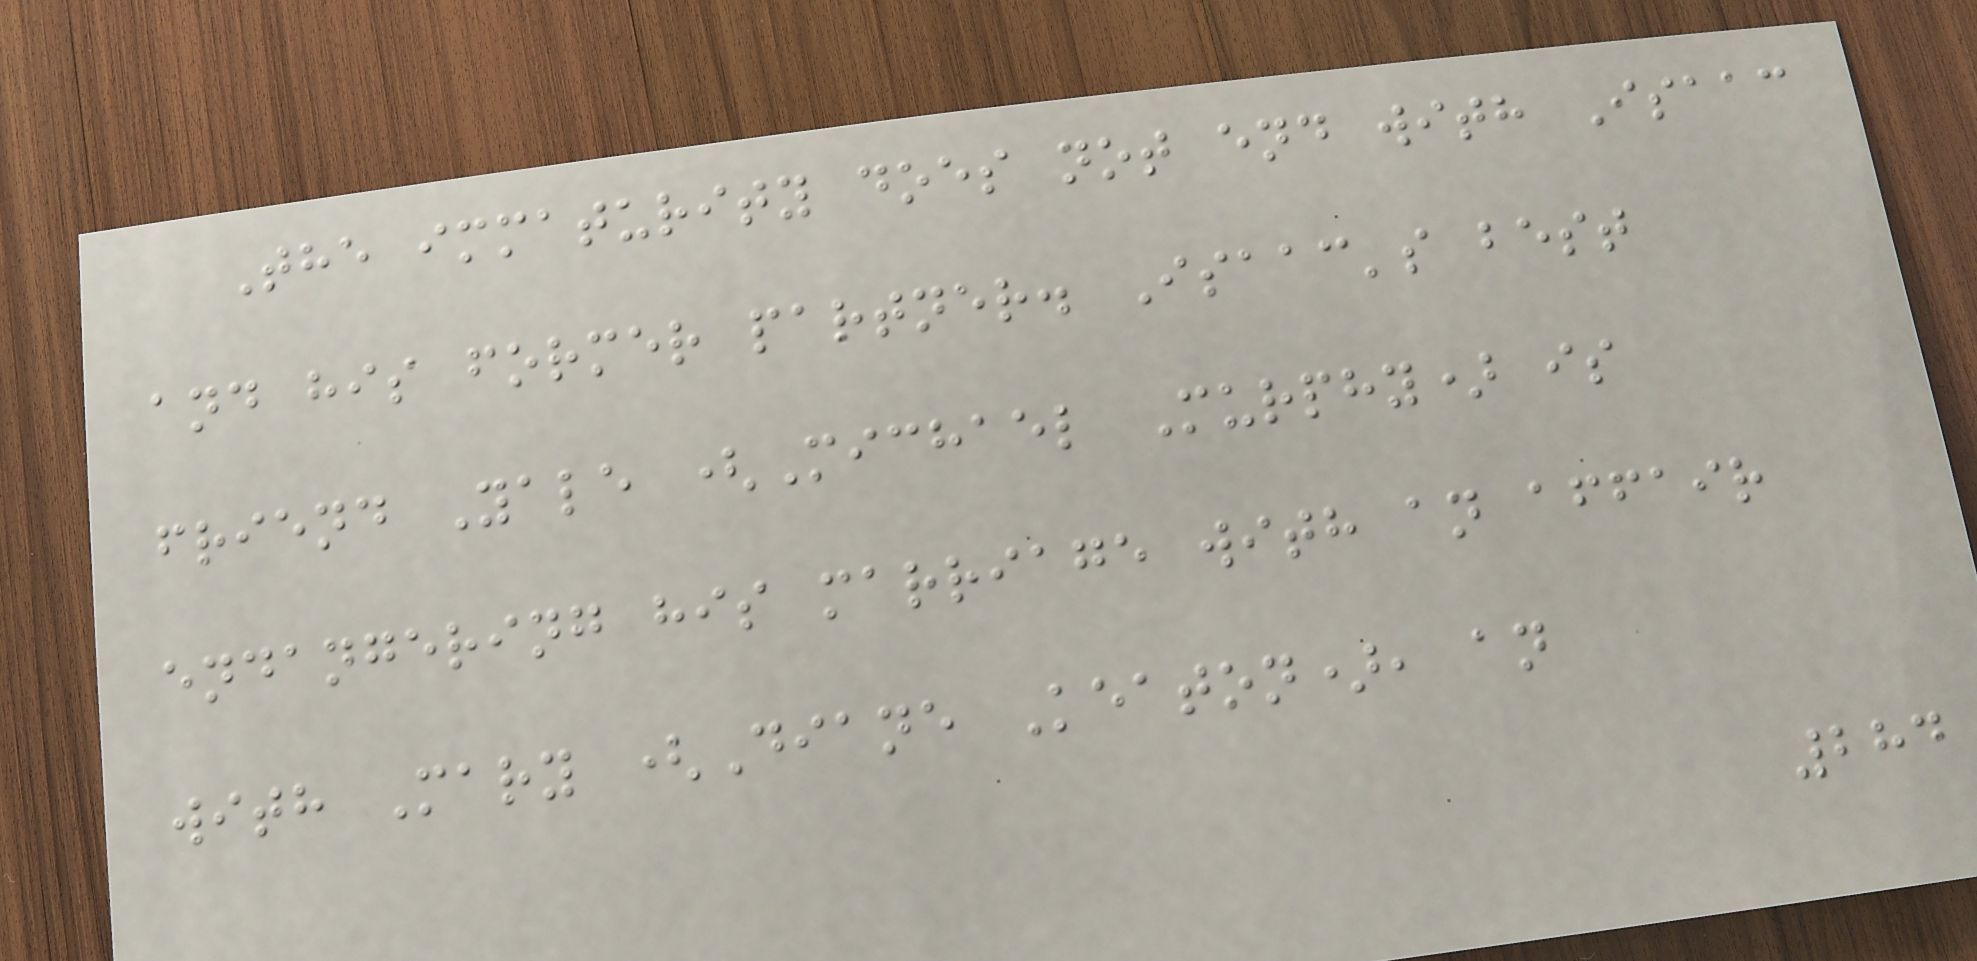The immaturity does not end with Isaac
and his former partner. Isaac's best
friend Yale (Michael Murphy) is
endangering his marriage with an affair
with Mary (Diane Keaton), an
284
